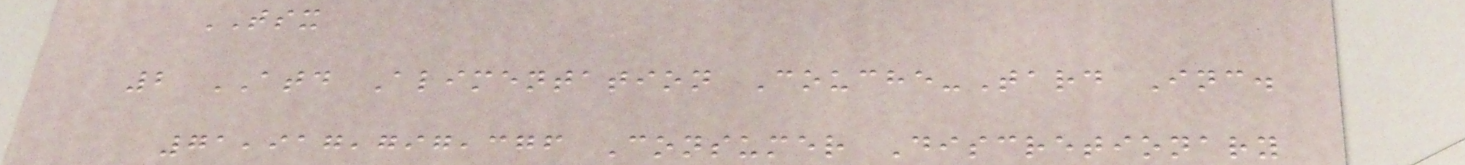TSX
2 ATD Alimentation Couche-Tard Inc.
71,917,797,376 Consumer Discretionary
